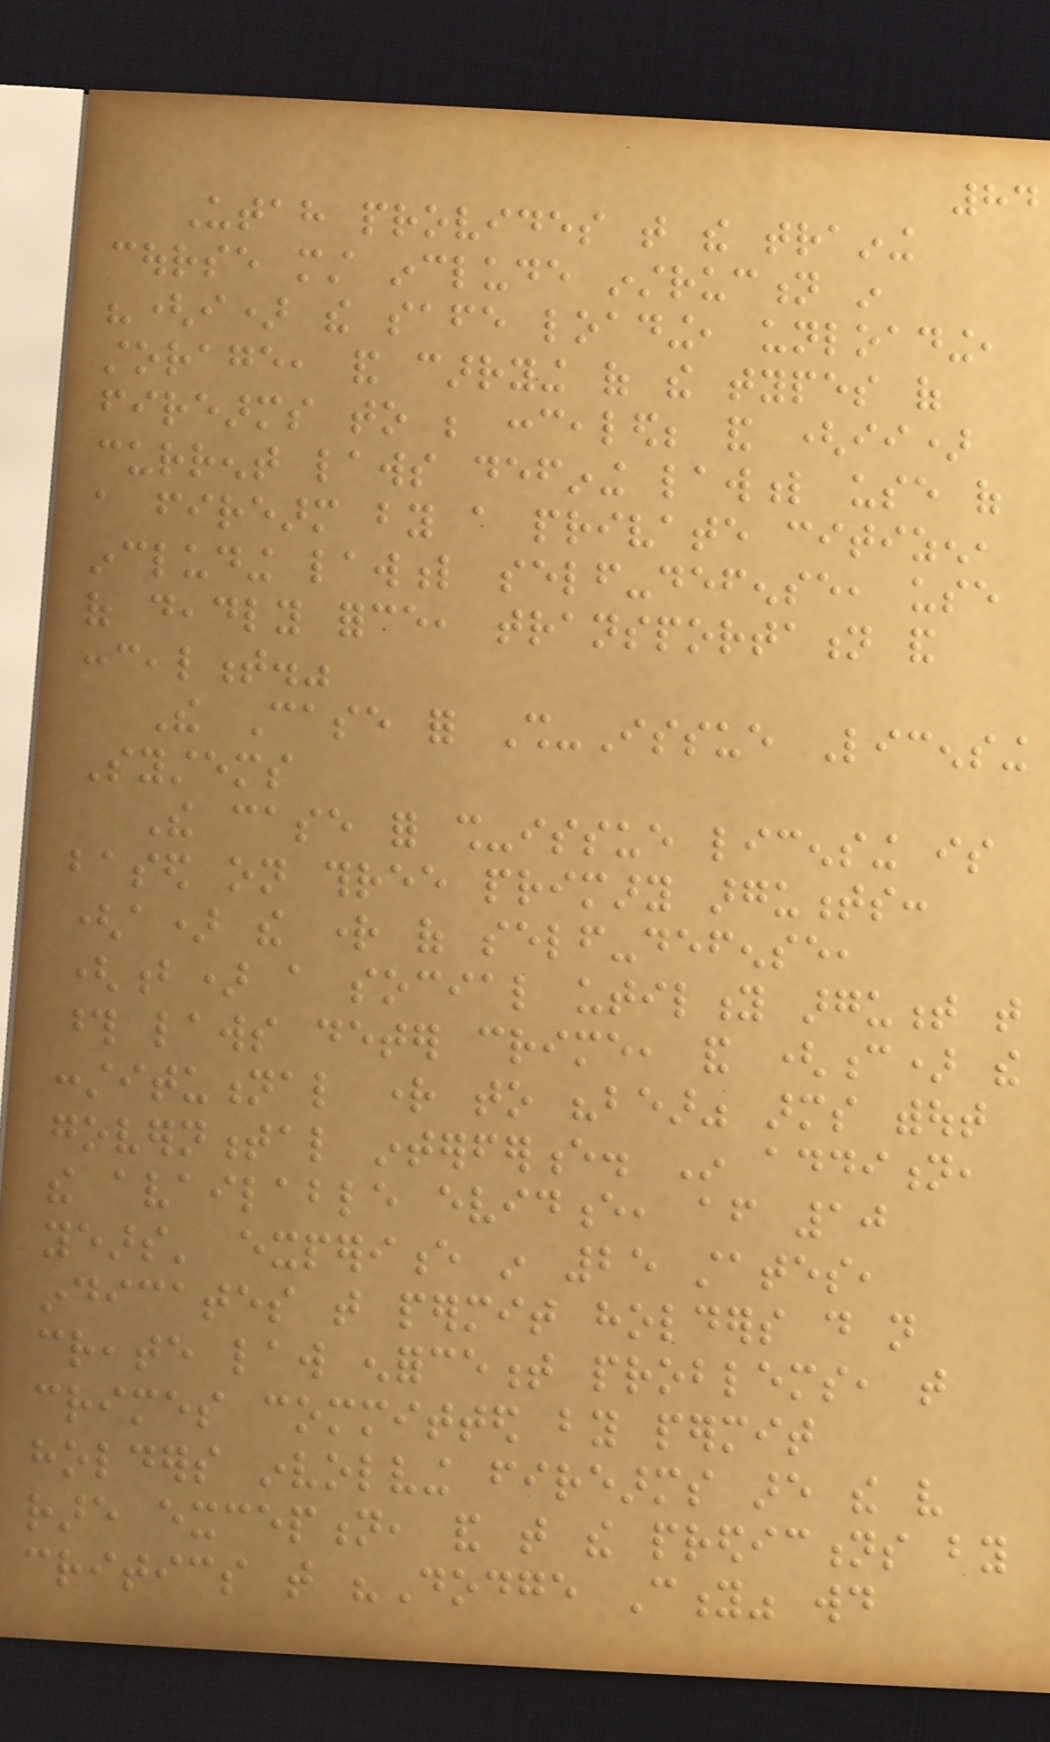84
Utah provides that the training
course must include instruction in
"(i) the safe loading, unloading,
storage, and carrying of the types of
firearms to be concealed; and (ii)
current laws defining lawful use of
a firearm by a private citizen,
including lawful self-defense, use
of deadly force, transportation and
concealment."
The Case for Shall-Issue Licensing
Systems
The case for shall-issue licensing is
based on three primary arguments:
(a) the right of self-defense,
(b) a social utility argument that
those laws deter crime, and (c) the
constitutional right to "bear" arms without
governmental interference. In addition,
the available evidence, after 10
years' experience in 25 states,
indicates that permit holders do not
create law enforcement problems, that
crimes committed by permit
holders involving firearms are the very
rare exception, and that the predictions by
critics that "Dodge City" would
